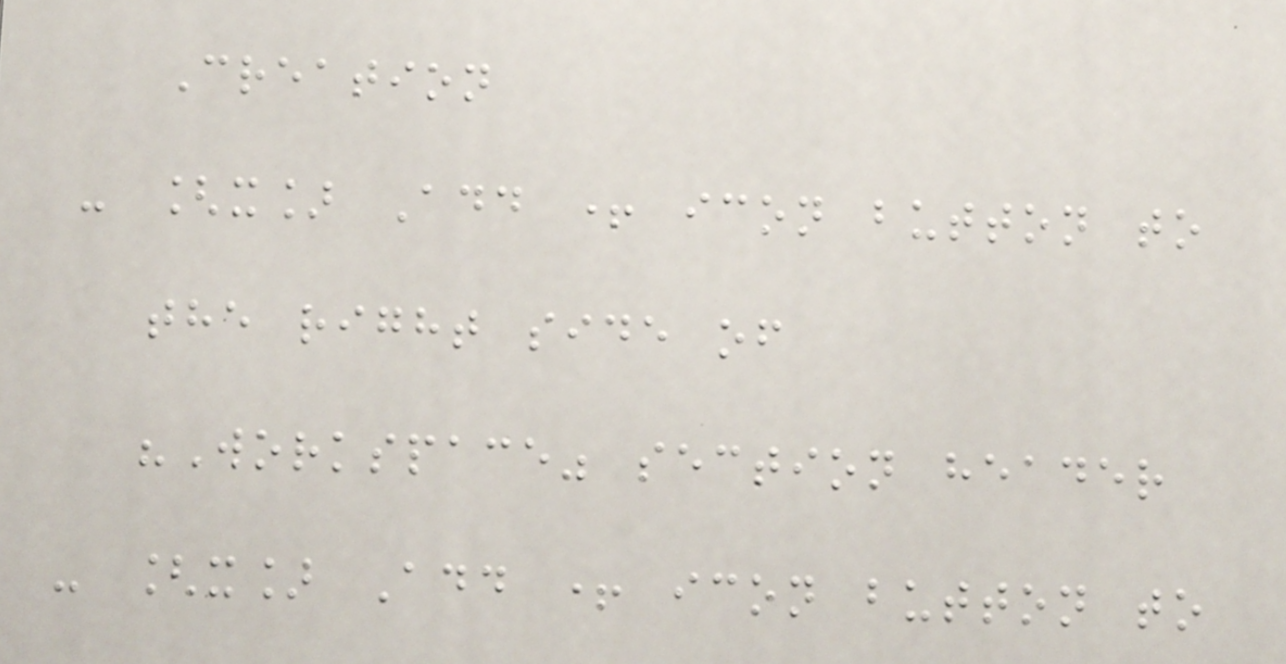Creation
- [x] Add + icon button to
the right side of
"Workspace" section header
- [x] Add + icon button to
